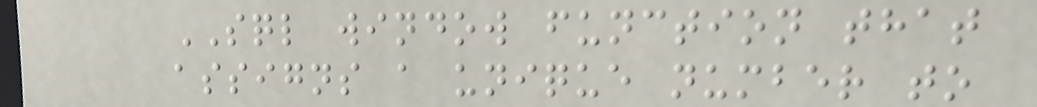SQL window function that
assigns a unique number to
